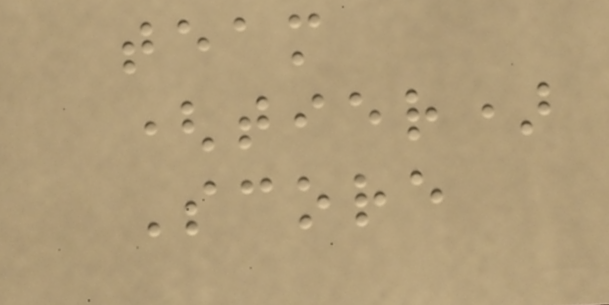team
(tier)
Score
